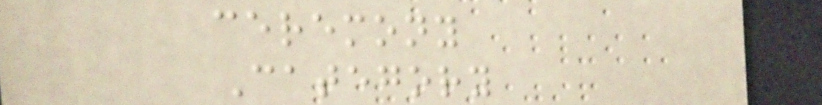ceremony
Category
